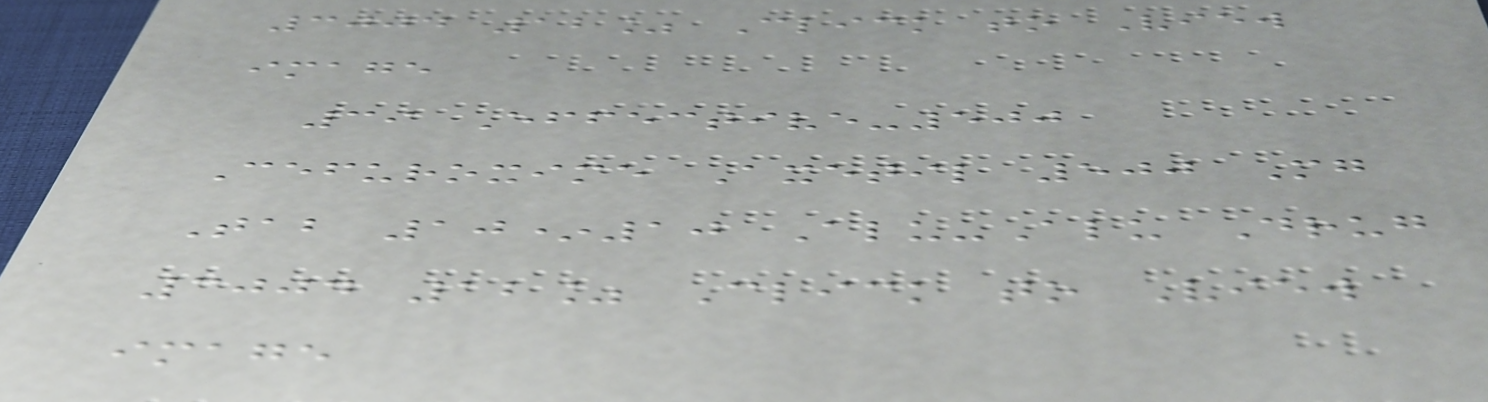3004 12% Click to View
image
39 Effective-500
Cefuroxime Axetil 500 Mg
Tab 10*10 Alu-Alu Drug
3004 12% Click to View
image
